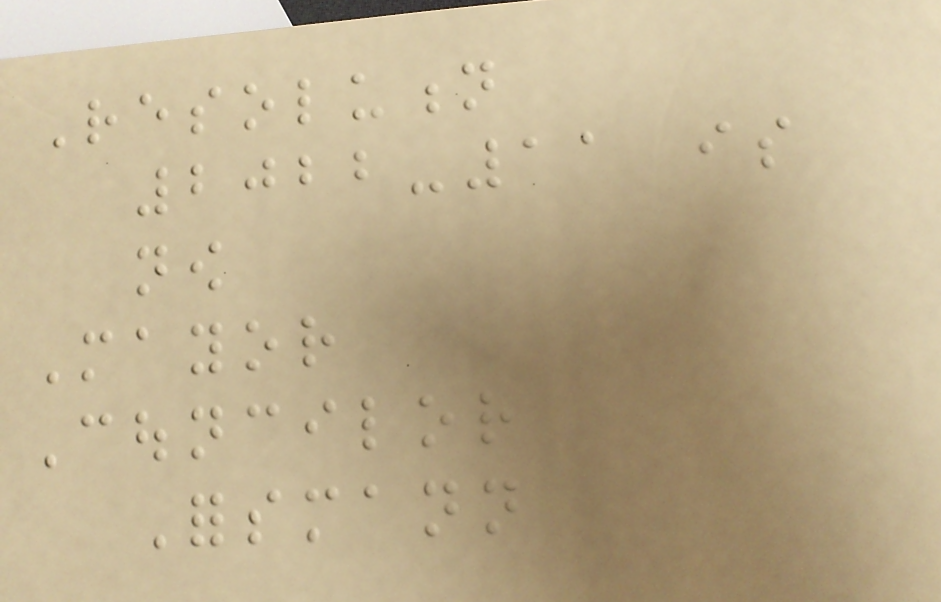Resolution
2022-11 is
now
Mayor
Councilor
Forsmann
